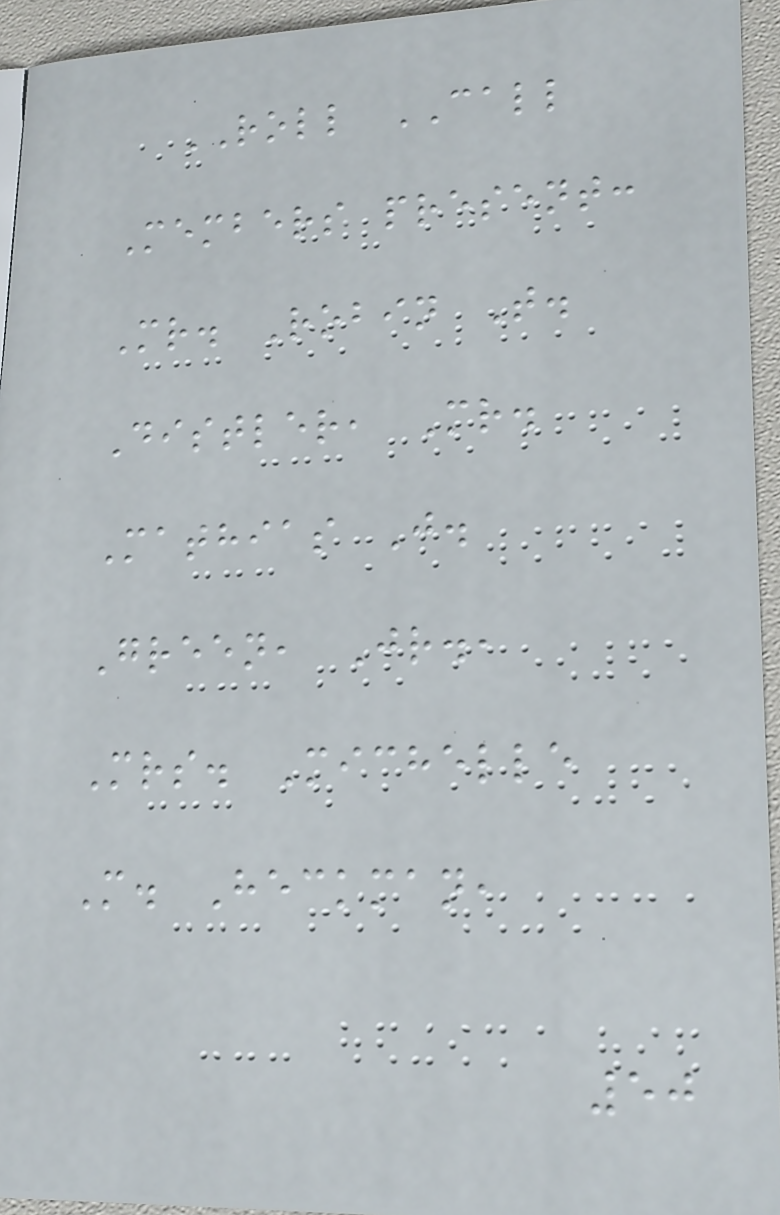ROLL CALL
Members present:
Mr. Robin T.
Distler, Mr.
Mathias J.
Green, Jr.,
Mrs. Michelle
M. Heckman,
50
